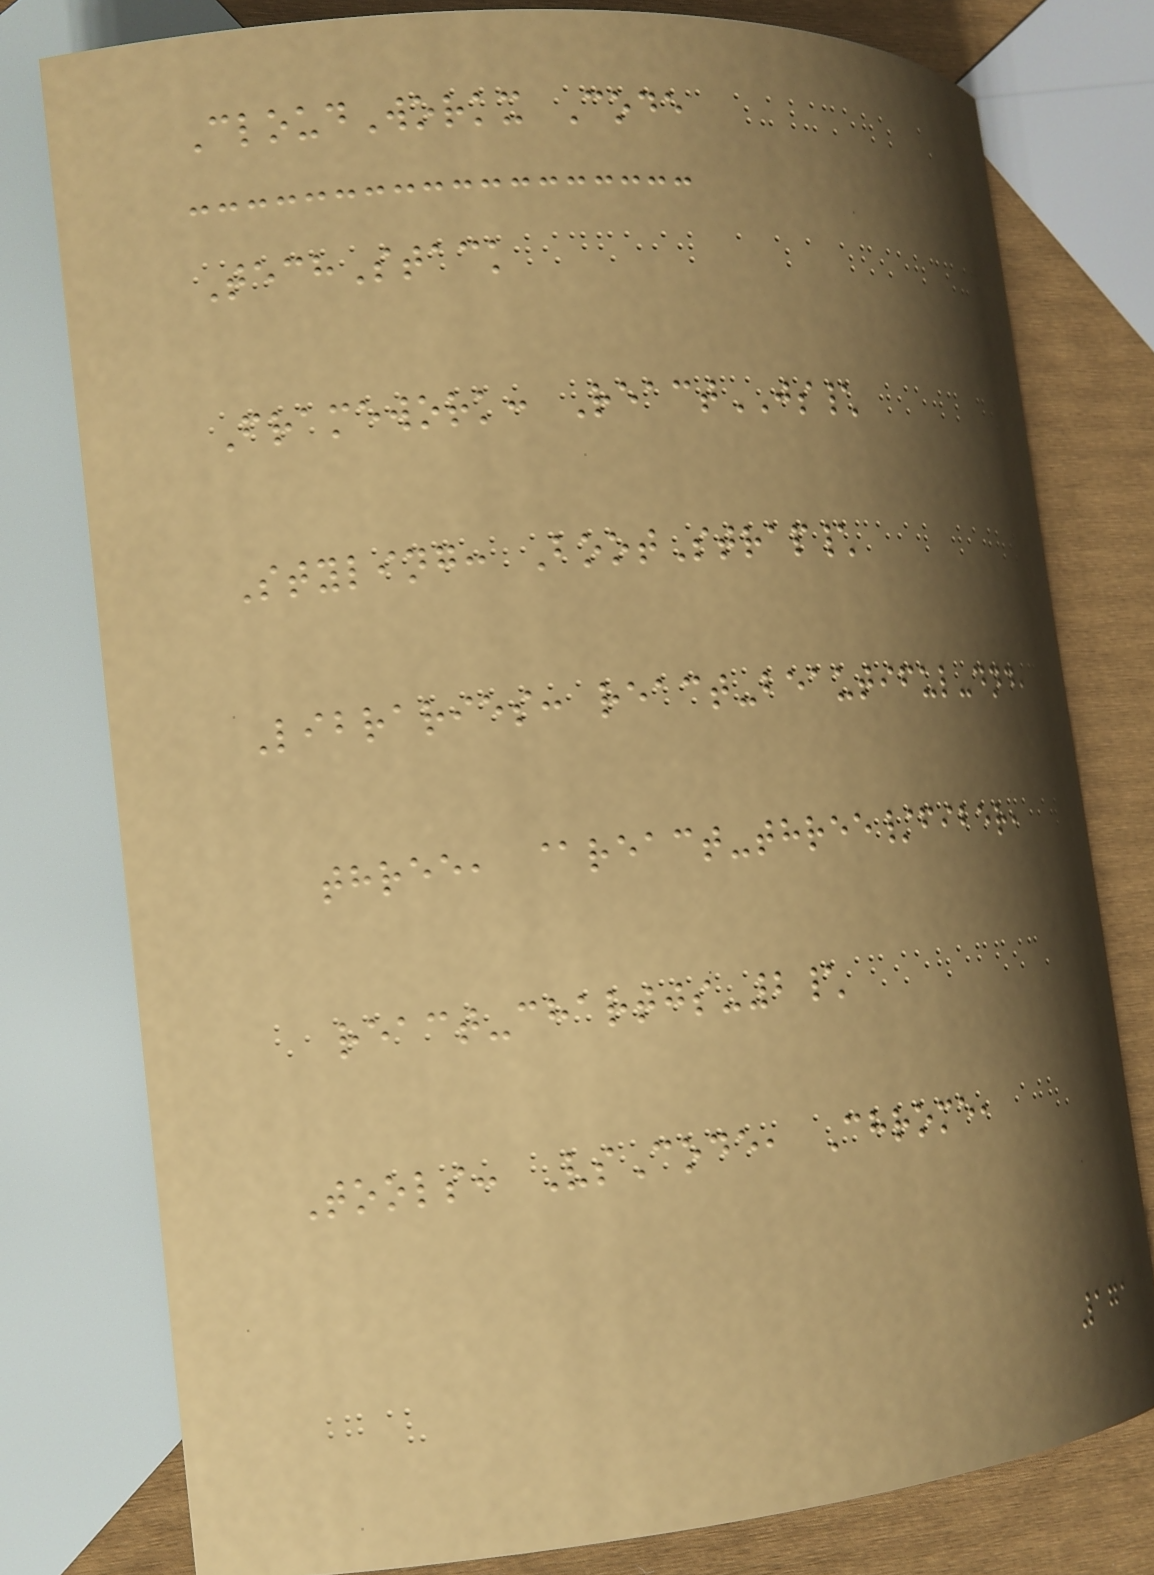CloudWorkx Code
TechStack
Framework: ReactJS\
Styling: BootStrap\
Libraries: react-beautiful-dnd,
three, @react-three/fiber,
react-chartjs-2\
Tools: VsCode, Chrome,
171
